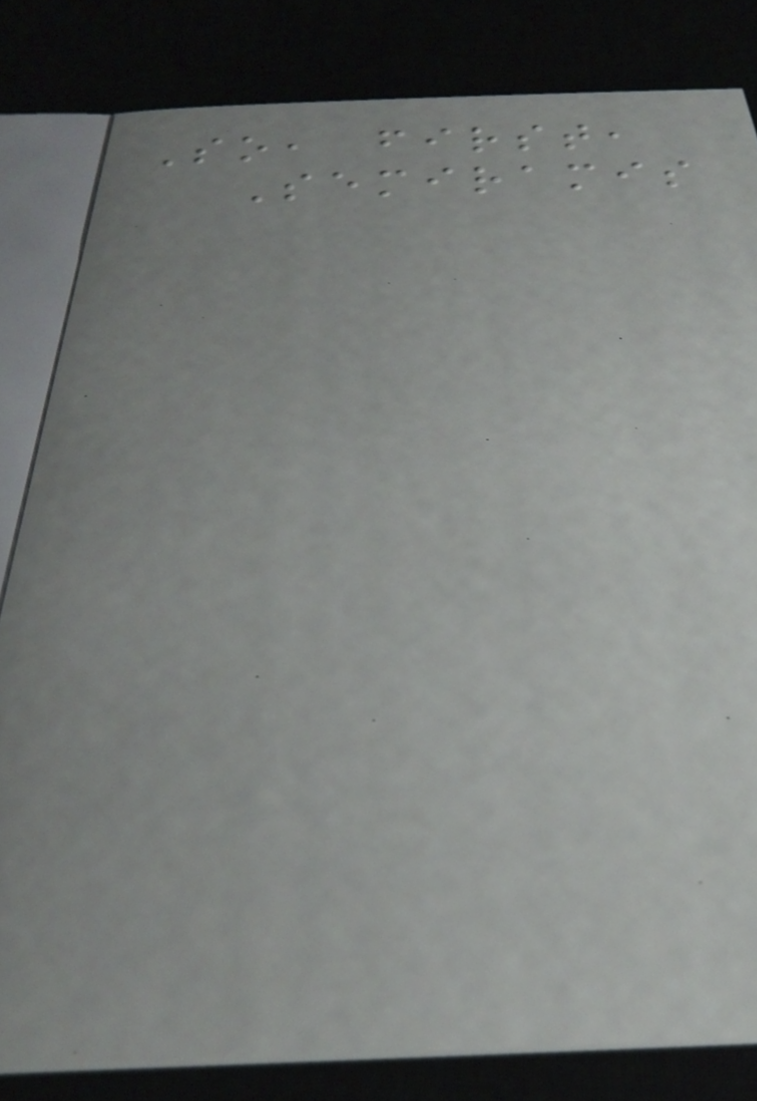So, first,
Semiramis
